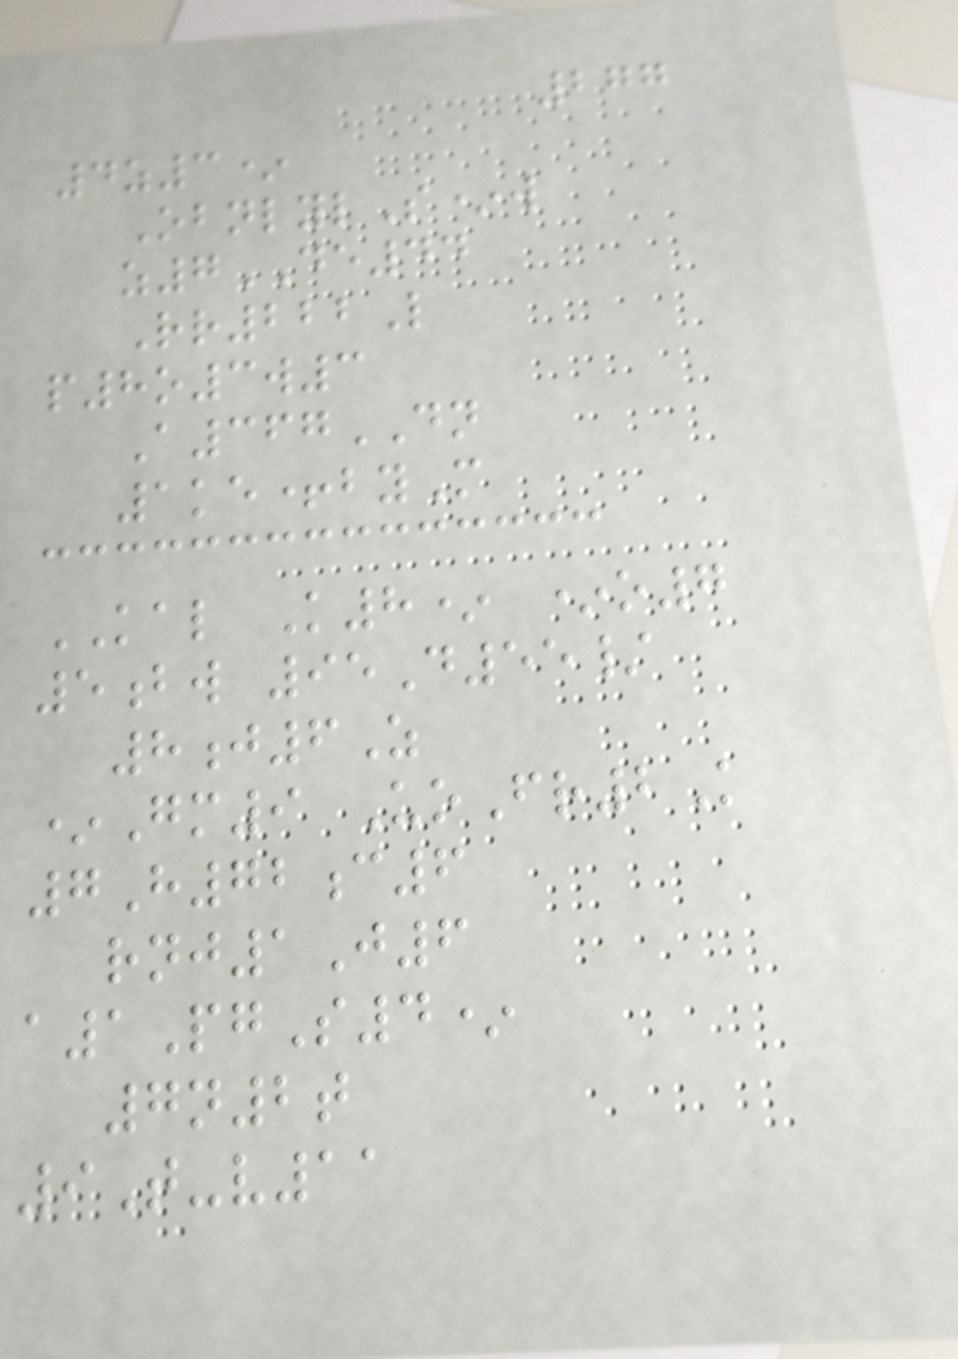277
4z3*
ObnlylS*w
z7DE44
Rr222L
p8o3w3
A367DN
1ke+byM
KAL K8* *o7
5bw 95D55/
8j6Z
*Gm9 UoFr2K
7H72c6
rnj1J6
a1PgS4*
7n2t
9T-v11
